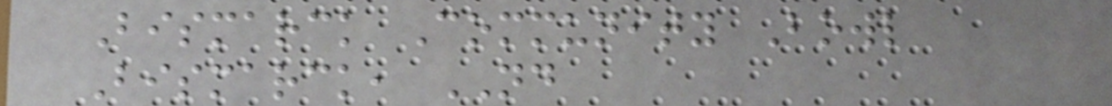Bismarck Community Bowl
Bismarck, ND
